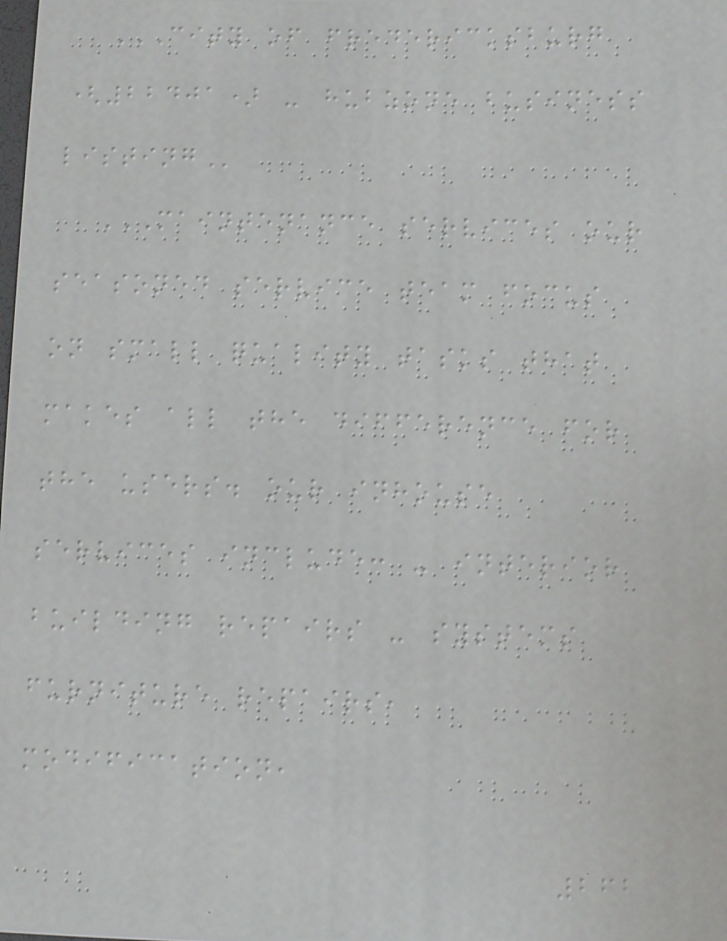CITY OF FREDERICKSBURG
(22401) - HUBZONE BUSINESS
LISTING
MAINTENANCE SERVICES OUR
SEASONED SERVICE TEAM FOCUS
ON SMALL QUALITY TASKS THAT
MAKES ALL THE DIFFERENCE FOR
THE USERS. OUR INHOUSE
SERVICES INCLUDE: - INTERIOR
BUILDING REPAIRS - SYSTEMS
FURNITURE REPAIRS,
MODIFICATION,
262
